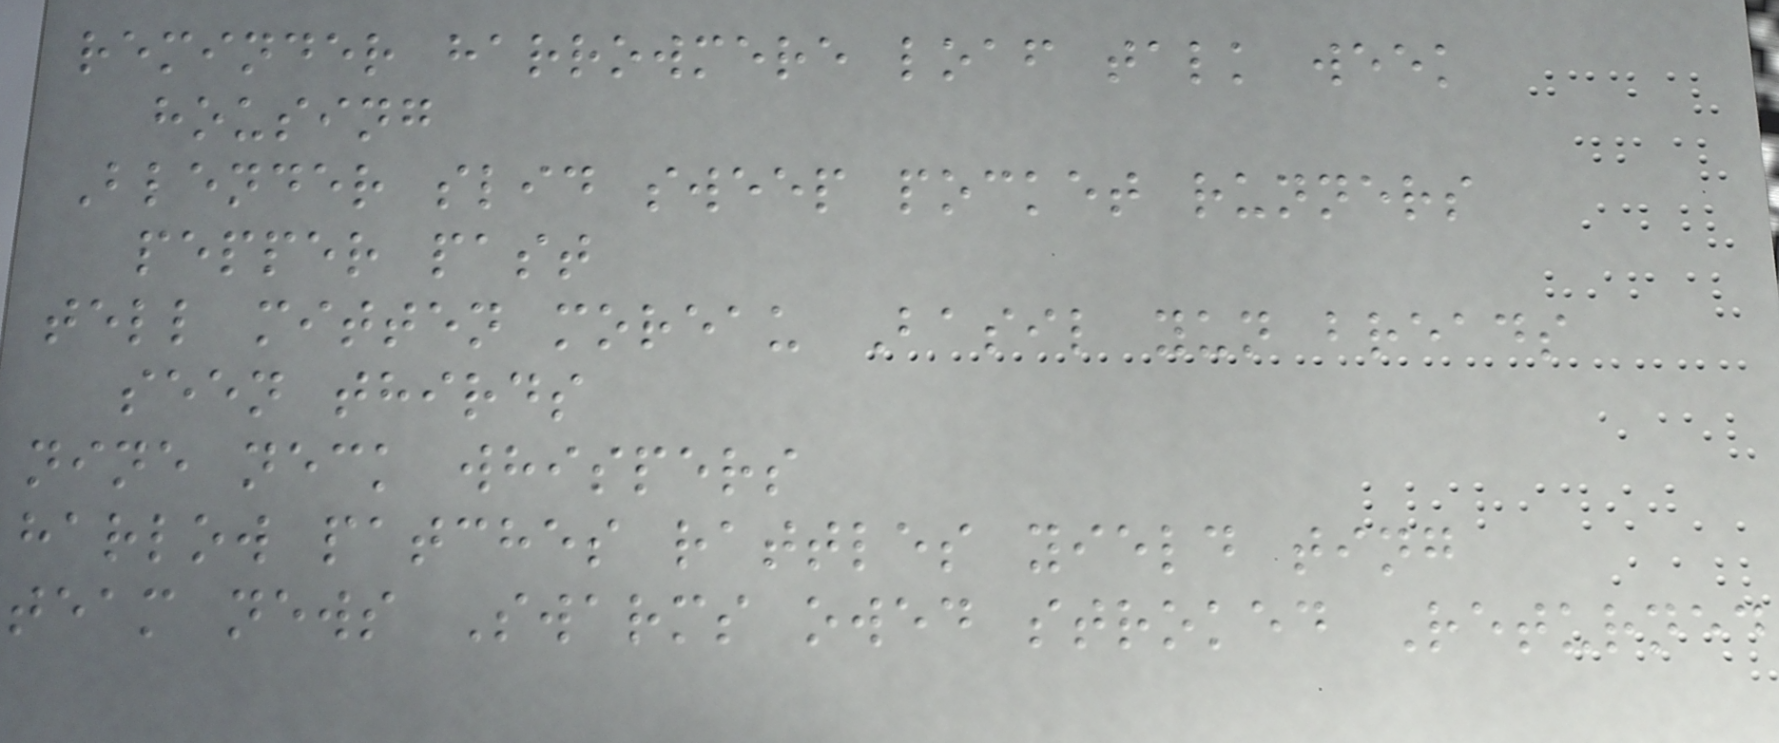reminder harrowmere loaf talk week
housing
Blender slid sweep pocket runners
pepper past
tell mitten moreau Basil yun breads
seen thirds
nine neck whispers
harlow patches rattles yield ting
team news Swarms owed stroked Returned
